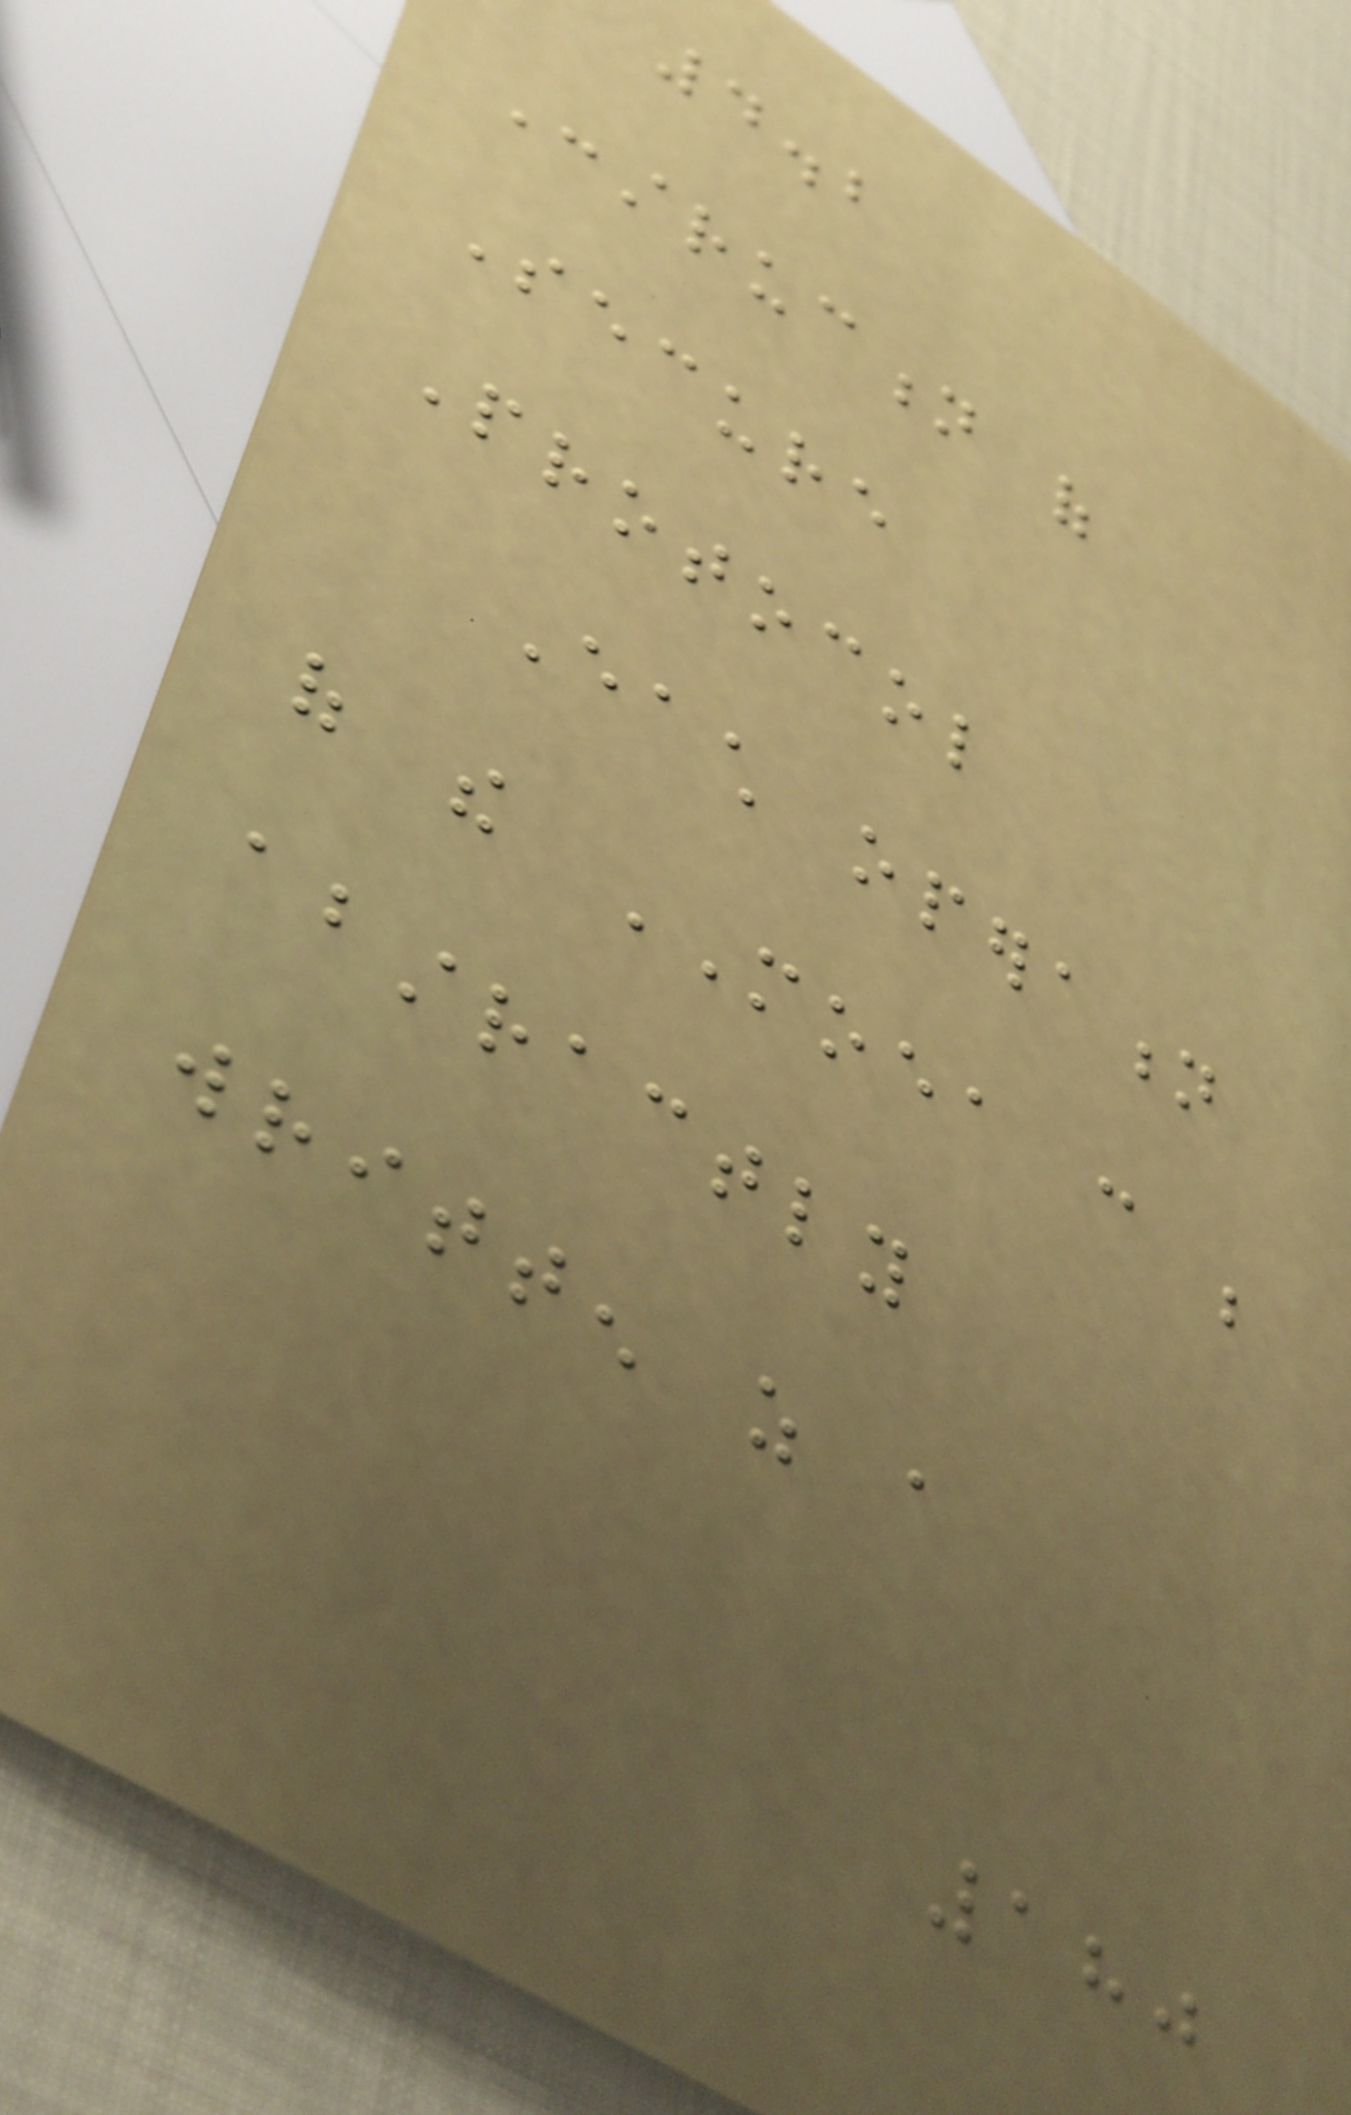4.2
Construction of
Secure
Protocol
Each operation
of the MOEA can be
abstractly
written as a
180
